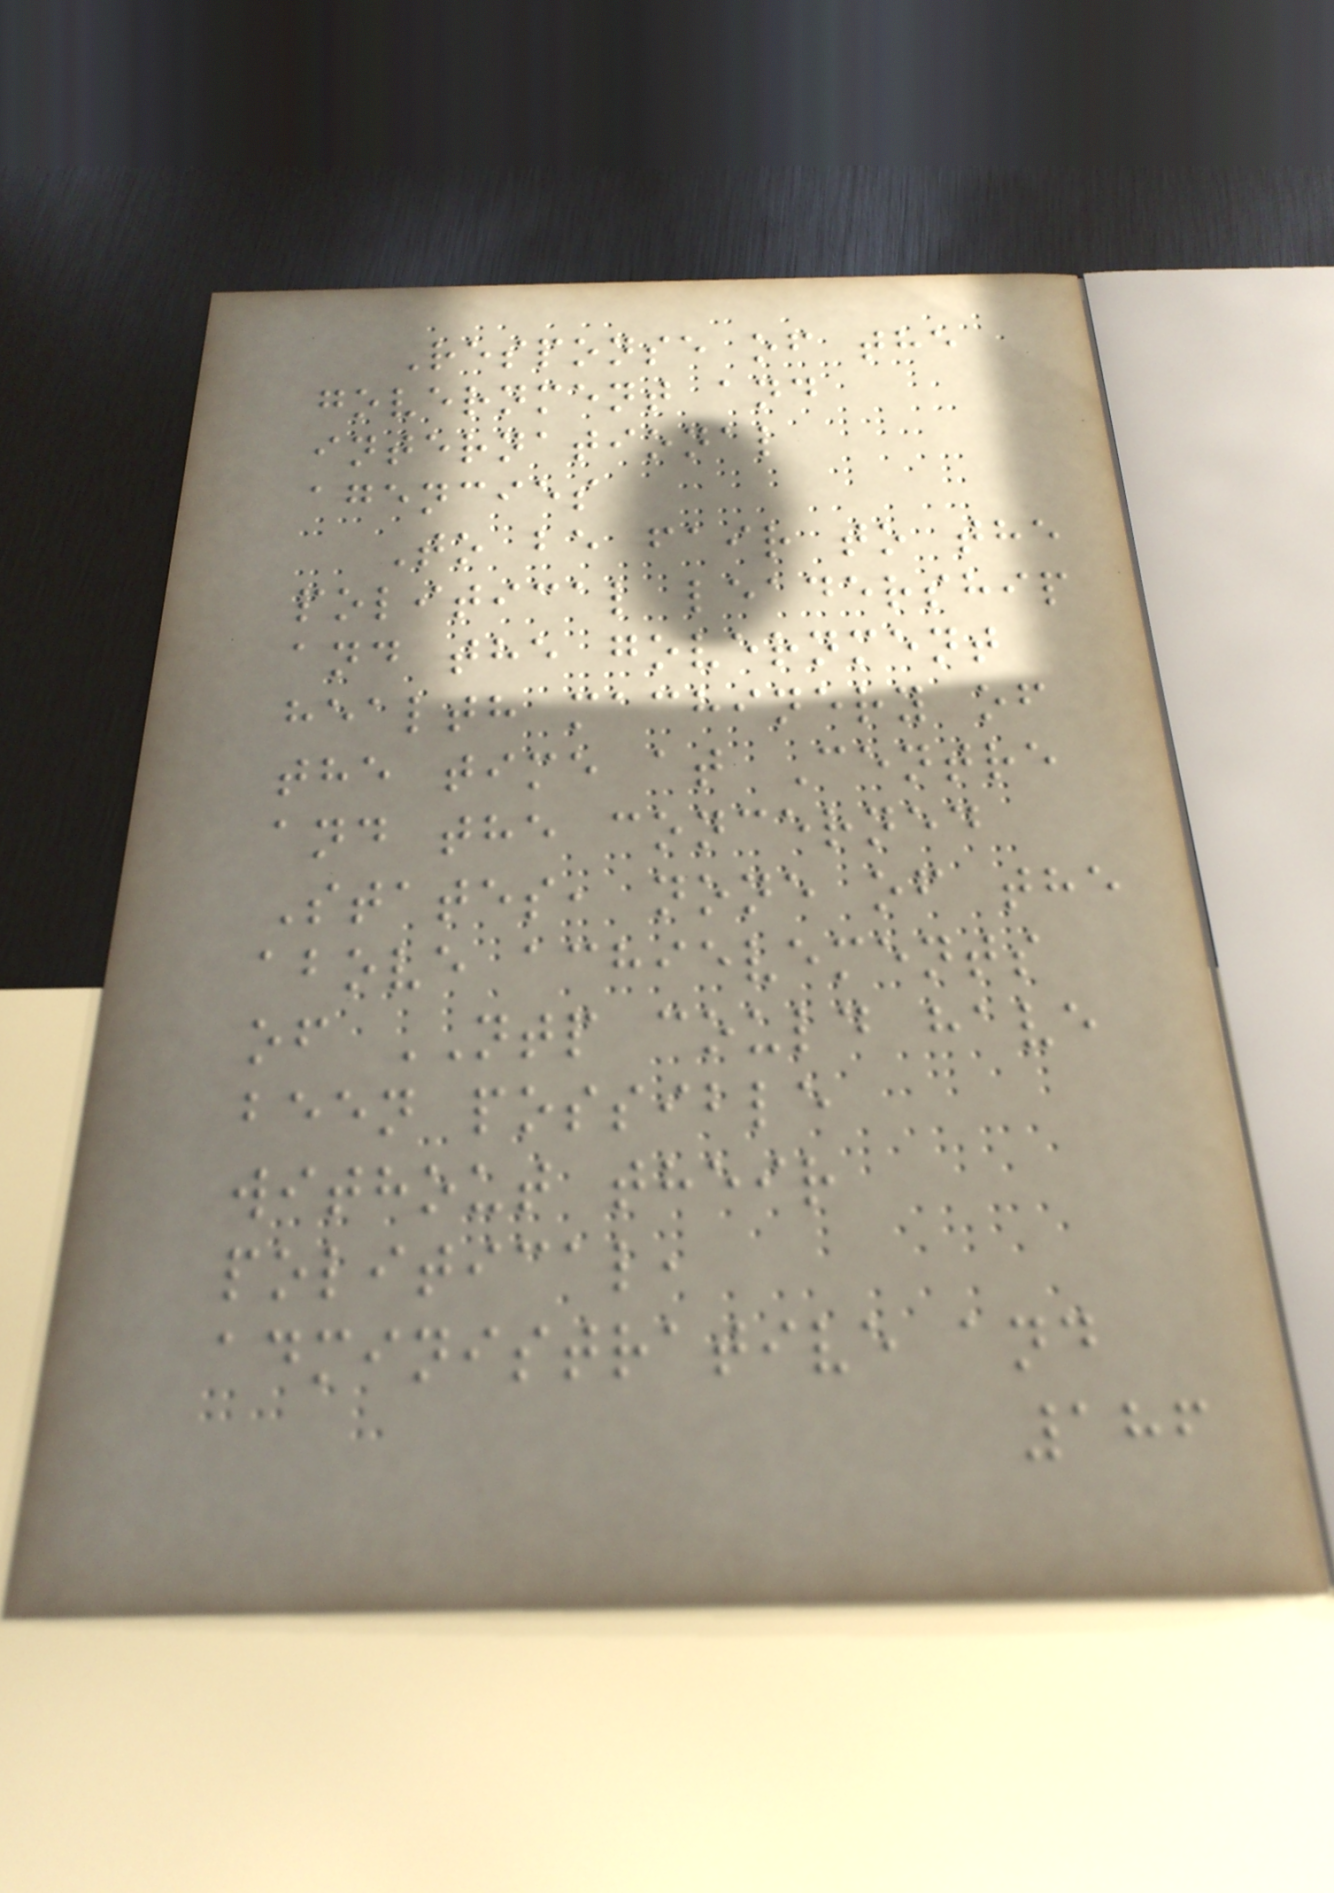Response of the
government and
international
agencies
To be fair to the
political leadership
and the government
health machinery of
the time at Centre
and the concerned
States, none of the
above achievements
of NTP could have
been possible
without their
political,
administrative and
186
